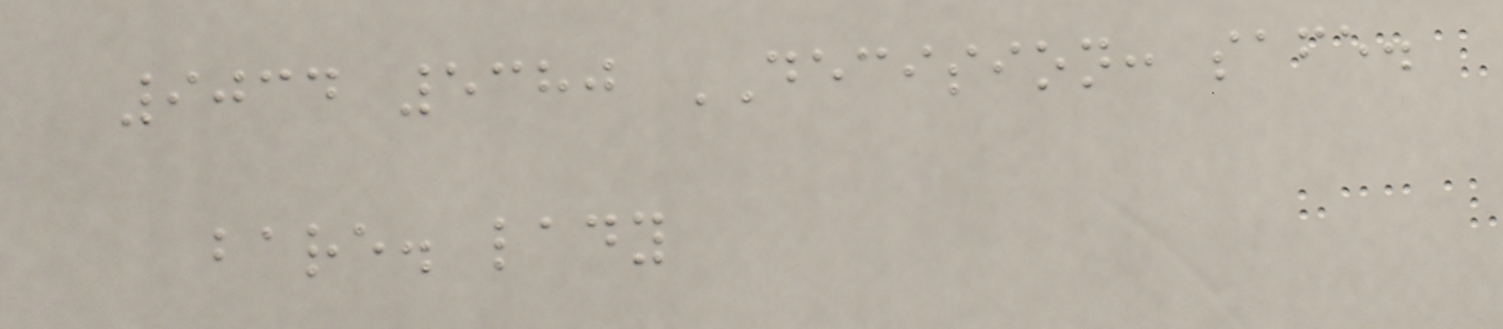9034 5380 DECISION: safe.
bare. lady
